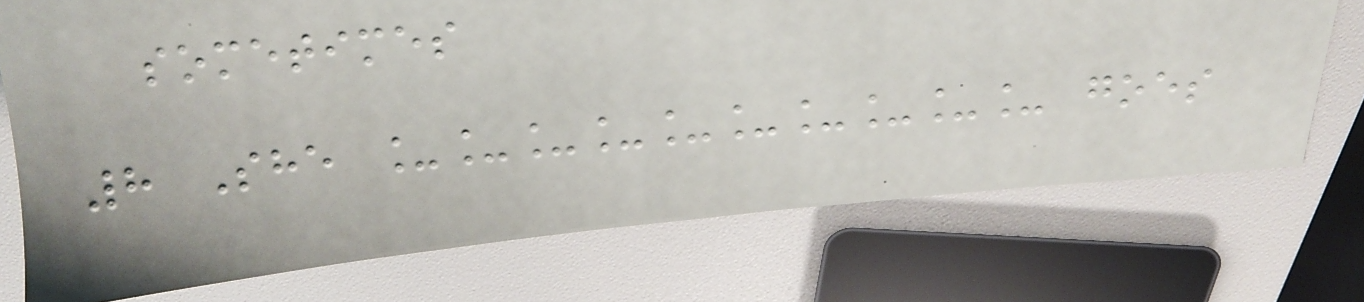sometimes
8 She __________ goes
